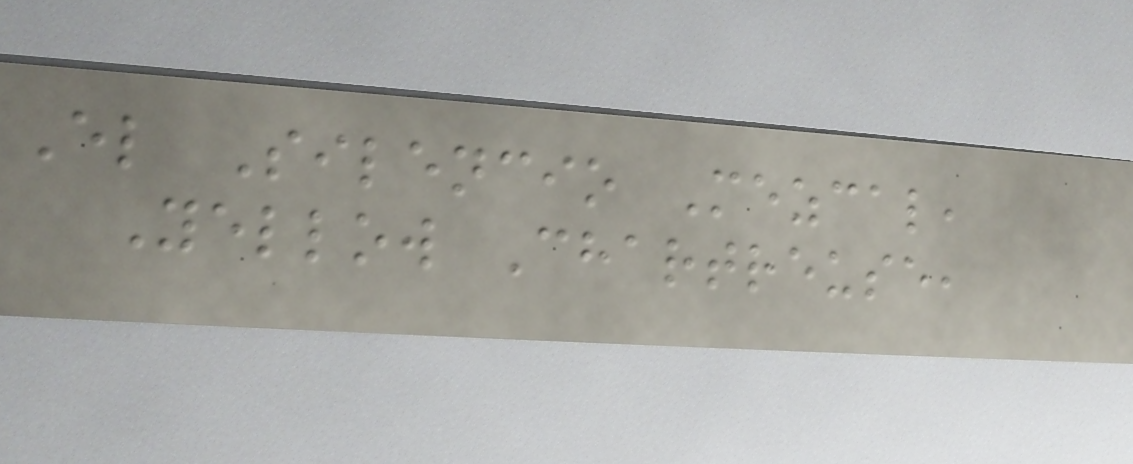El Silencio Mezcal,
Yellow Chartreuse,
